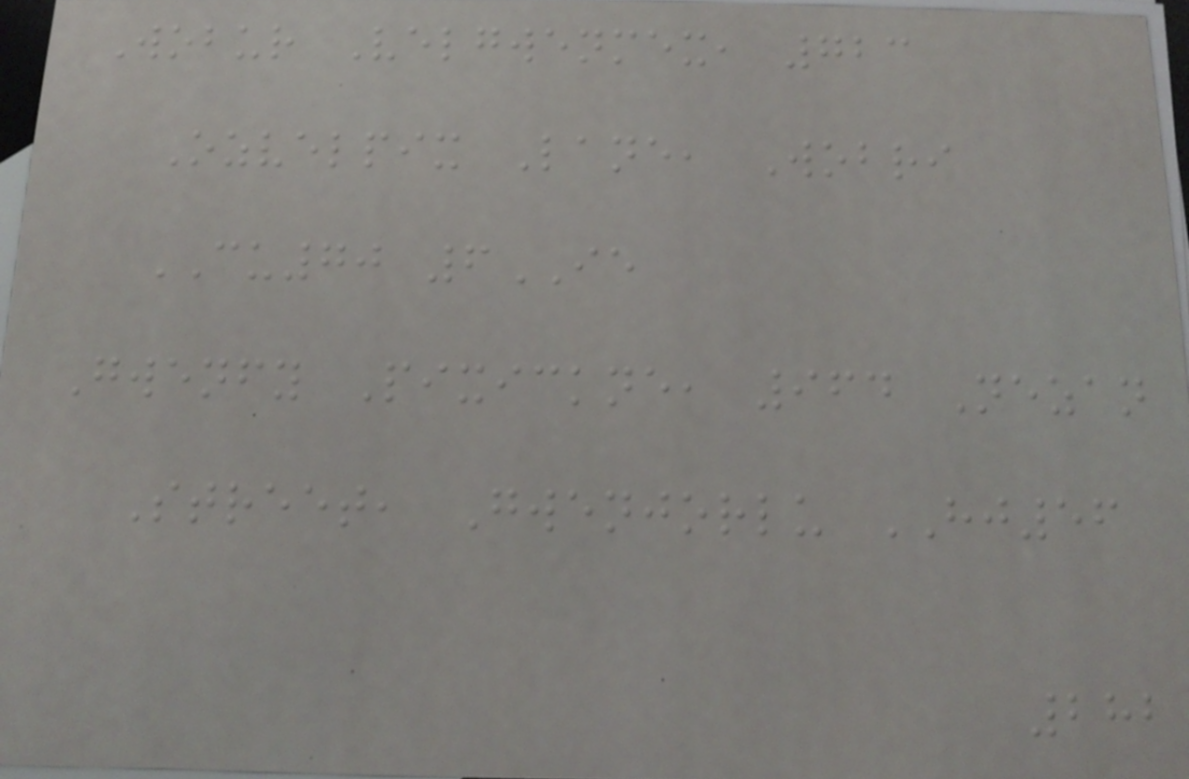Wobur Velgwenmex, 723
Ozvelpix Lane, Wobri
CU70 6IE
Gwenfy Pixickne, 964 Nezan
Street, Gwenjorlu HJ56
282
